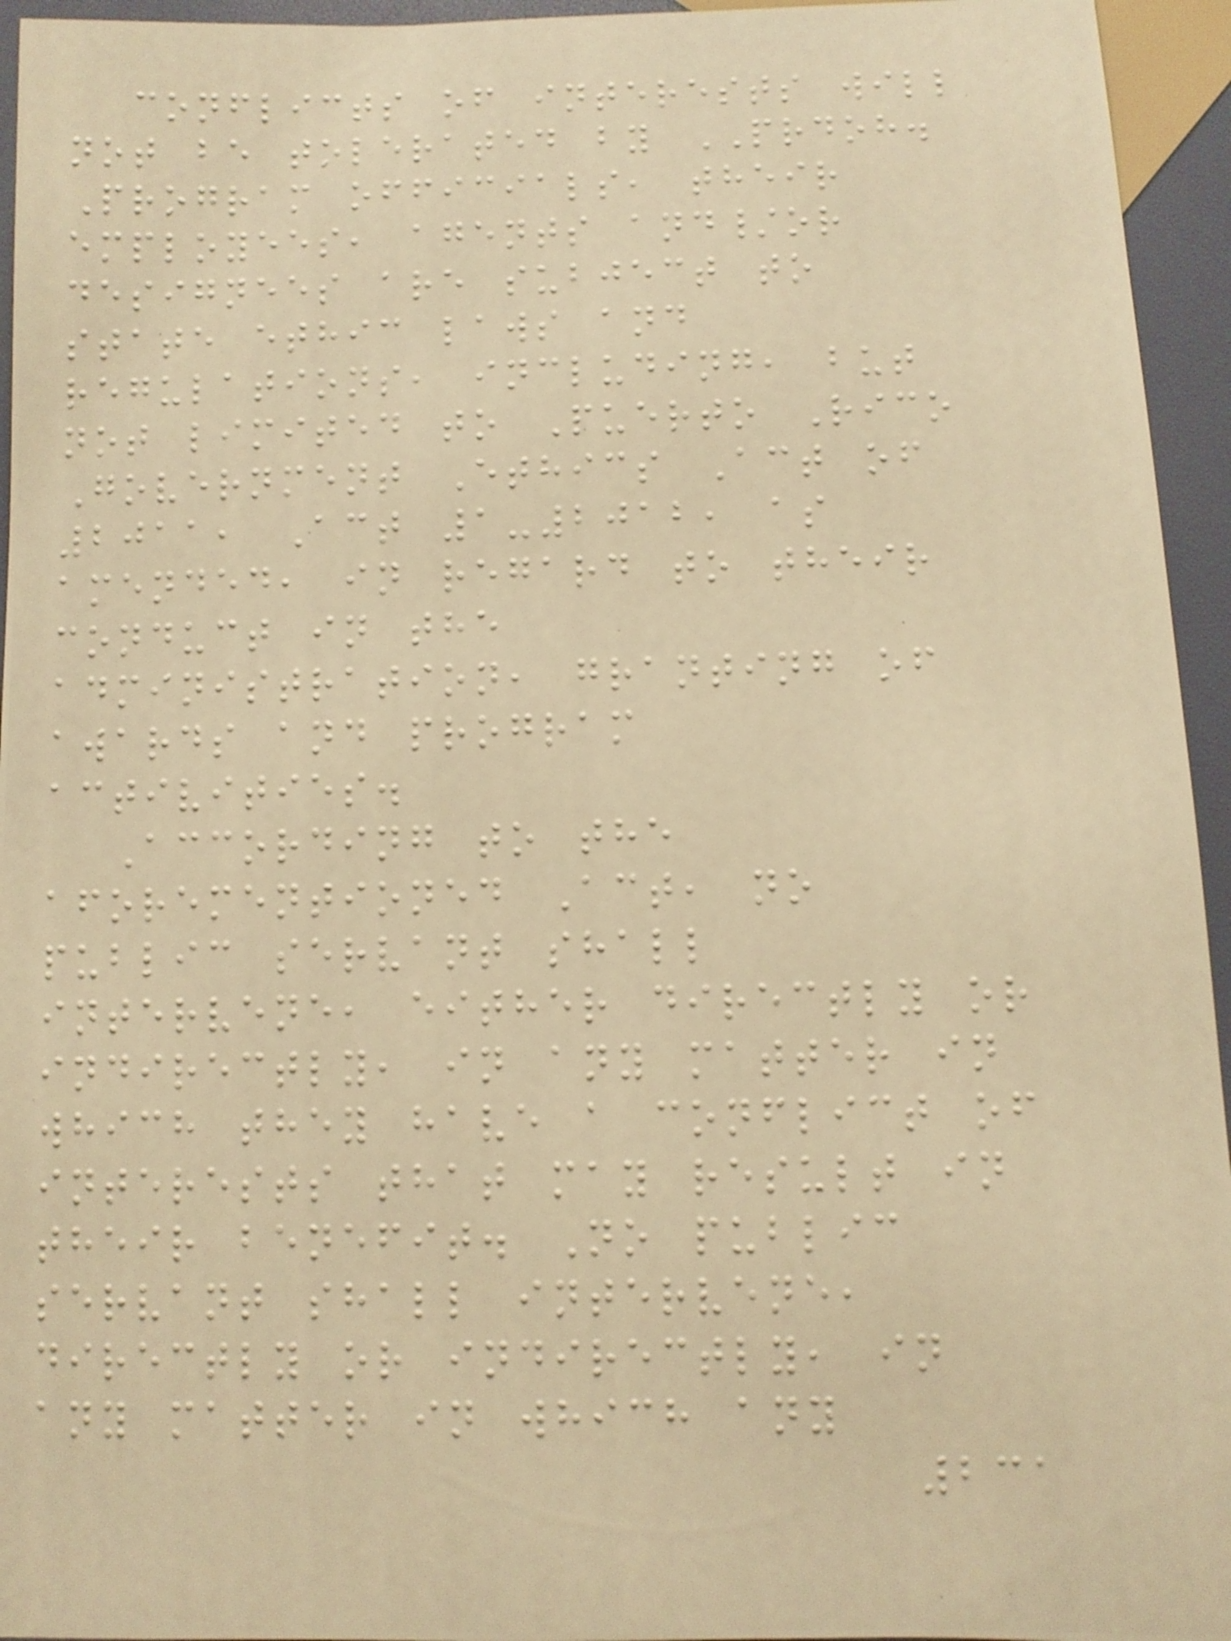conflicts of interests will
not be tolerated by PRDOH.
Program officials, their
employees, agents and/or
designees are subject to
state ethic laws and
regulations, including, but
not limited to Puerto Rico
Government Ethics Act of
2011, Act 1-2012, as
amended, in regard to their
conduct in the
administration, granting of
awards and program
activities.
According to the
aforementioned Act, no
public servant shall
intervene, either directly or
indirectly, in any matter in
which they have a conflict of
interests that may result in
their benefit. No public
servant shall intervene,
directly or indirectly, in
any matter in which any
231
